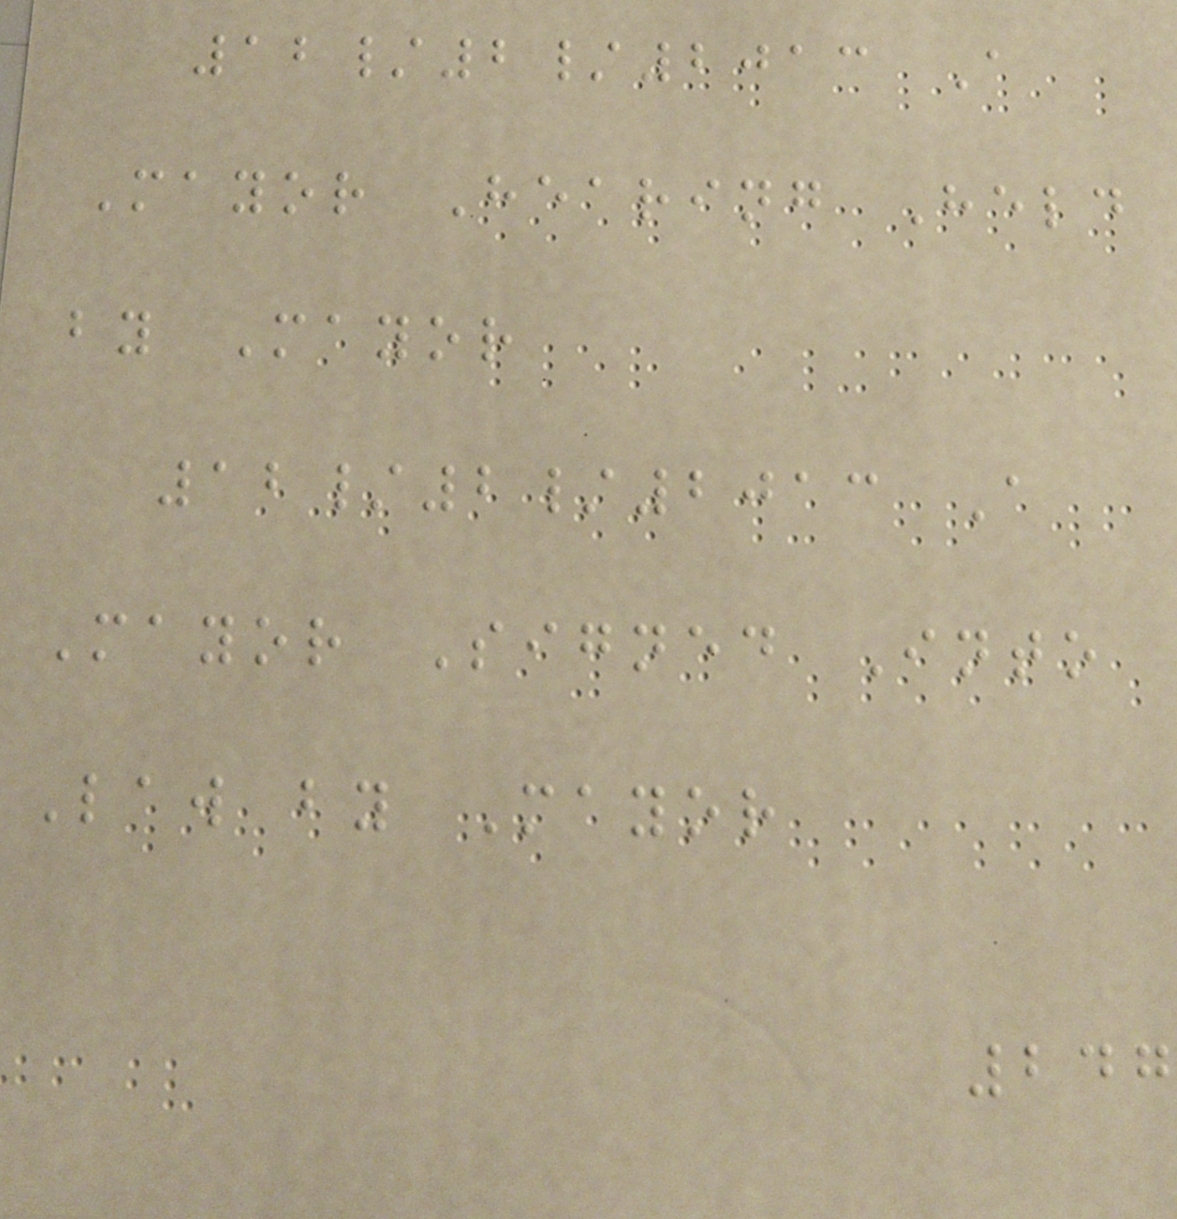12/2/2013 A
Mayor Hearing Held
by Mayor
12/2/2013 A
Mayor Signed Into
Law by Mayor
247
